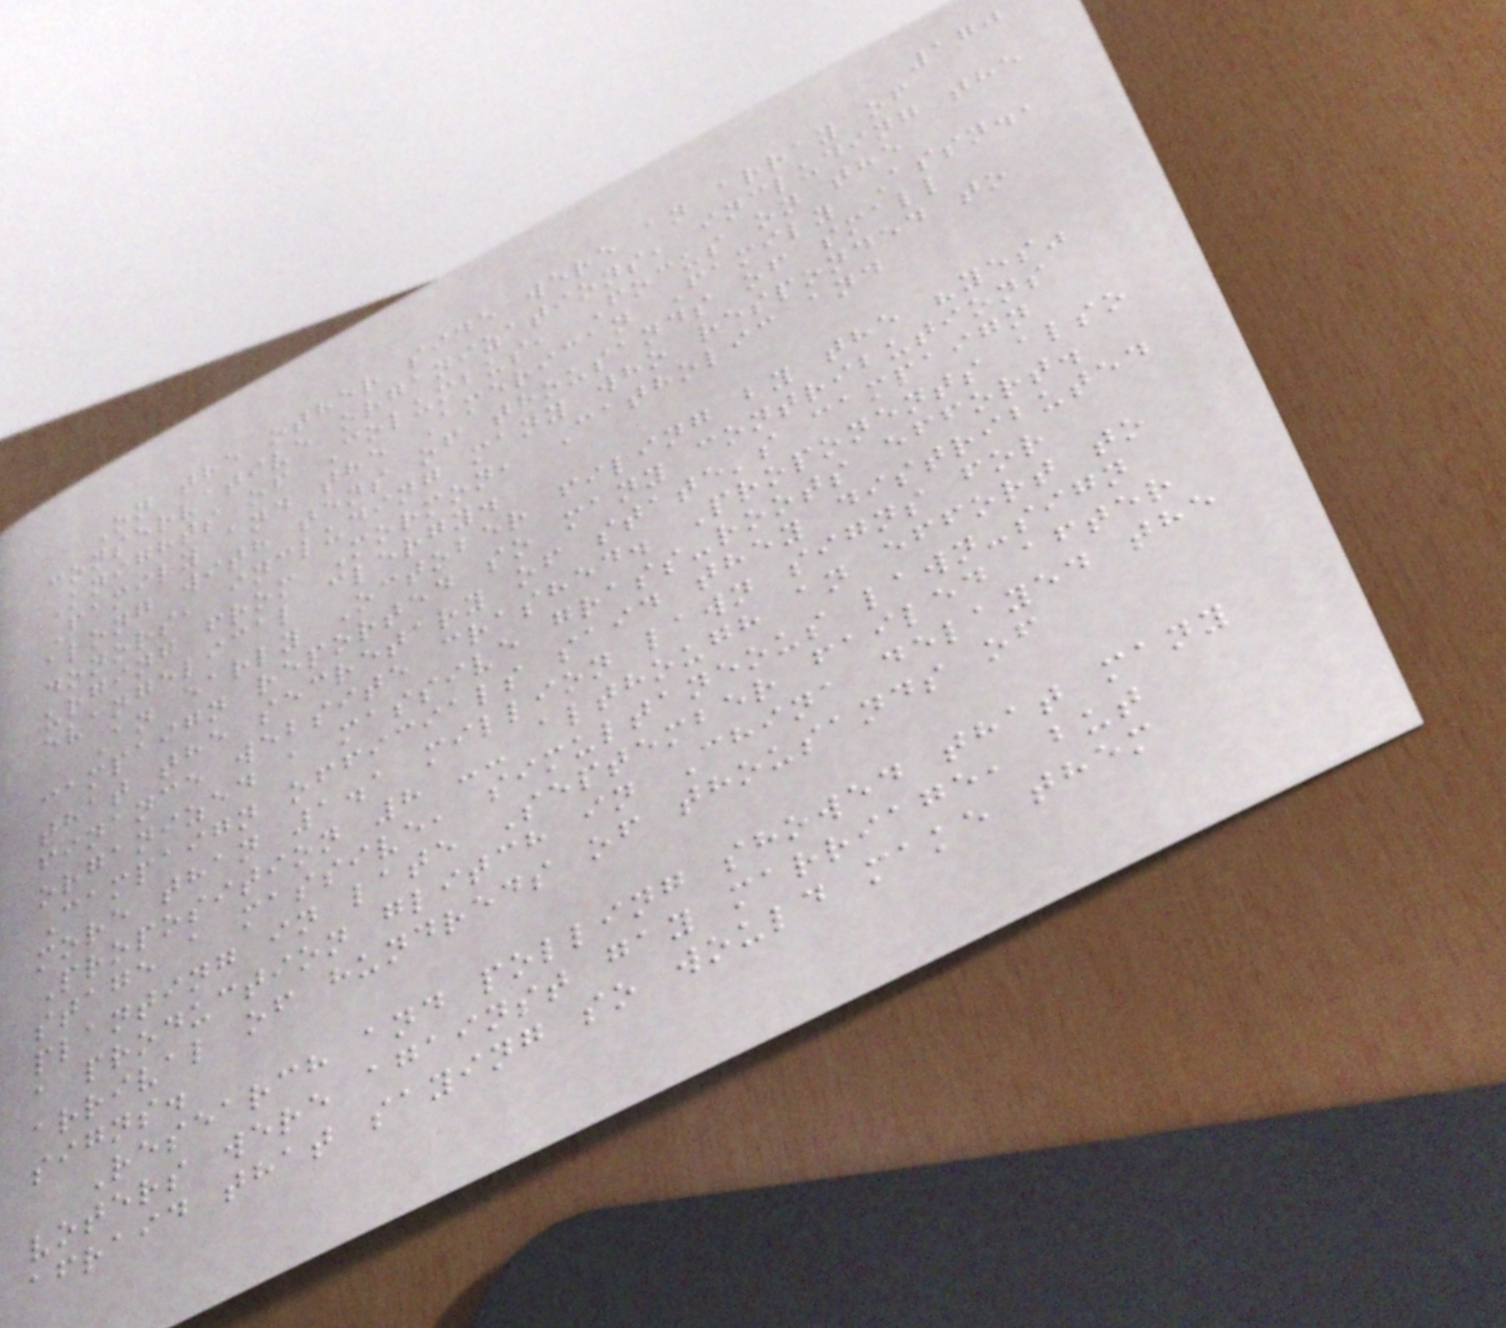170
On the other side were an array of
conservative organizations, including the
Knights of Columbus, Focus on the
Family and the American Family Assn.,
along with tens of thousands of small
donors, including many who responded to
urging from Mormon, Catholic and
evangelical clergy.
An early October filing by the "yes"
campaign reported so many contributions
that the secretary of state's campaign
finance website crashed. Proponents also
organized a massive grass-roots effort.
Campaign officials said they distributed
more than 1.1 million lawn signs for
Proposition 8 -- although an effort to
stage a massive, simultaneous lawn-sign
planting in late September failed after
a production glitch in China delayed the
arrival of hundreds of thousands of
signs.
Research and polling showed that many
voters were against gay marriage, but
afraid that saying so would make them
